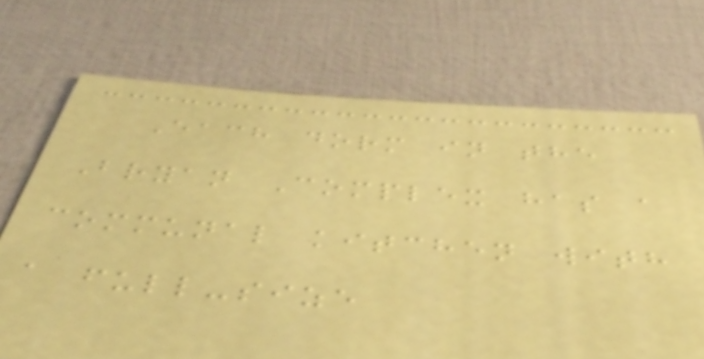Each dorm in the
Bryan Complex has a
communal kitchen with
a full-size
